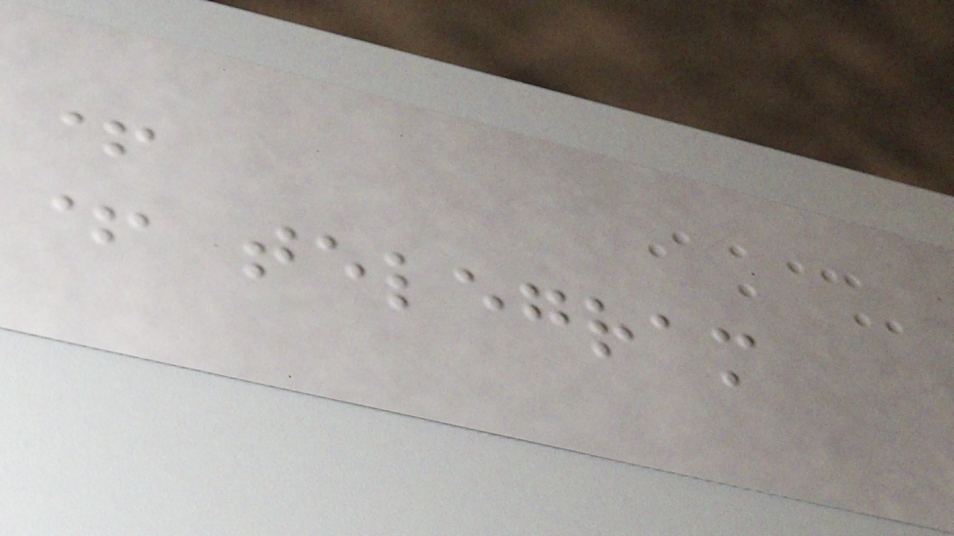+
+ telegram
